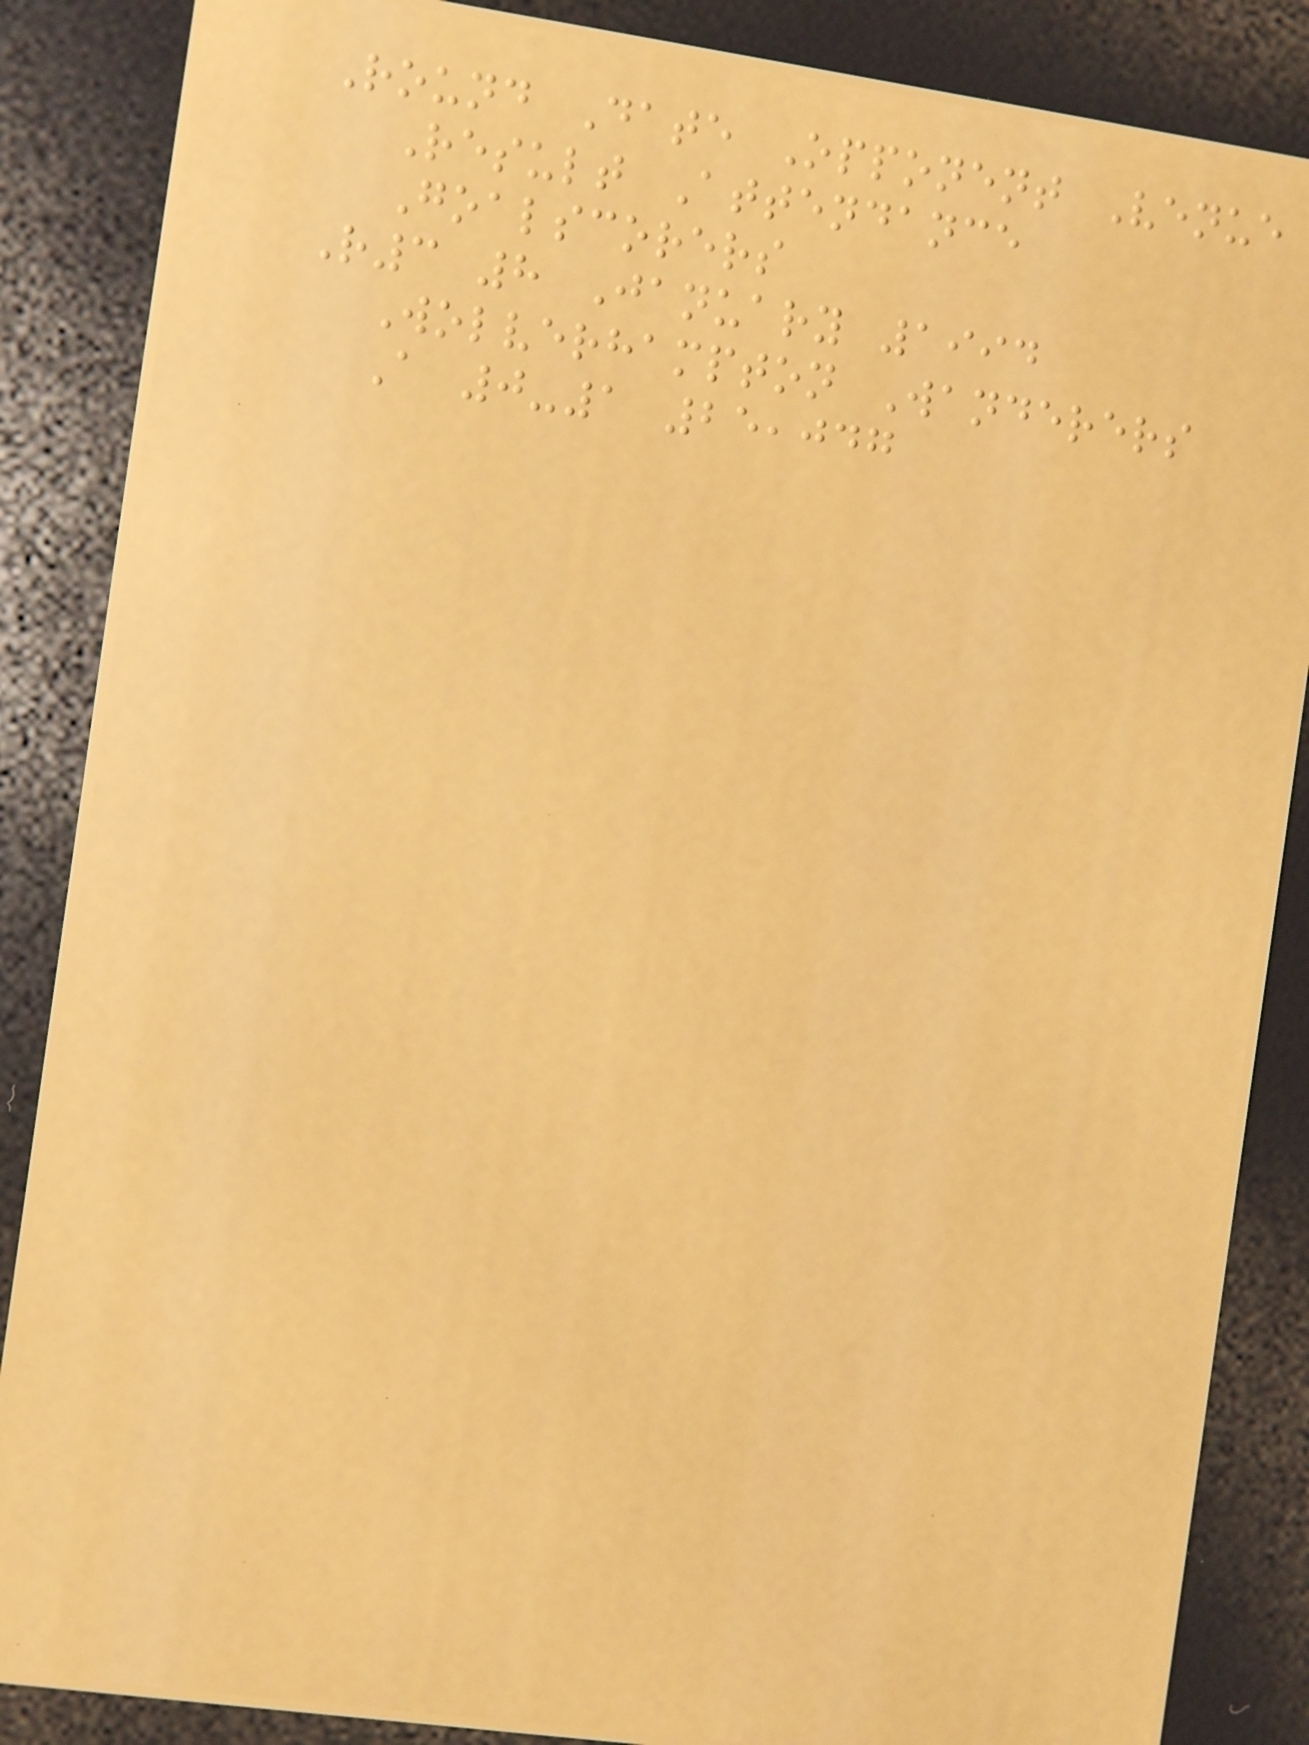Round Date Opponent Venue
Result Attendance
Goalscorers
R3 8 January 1994
Wolverhampton Wanderers
A 0-1 25,047
